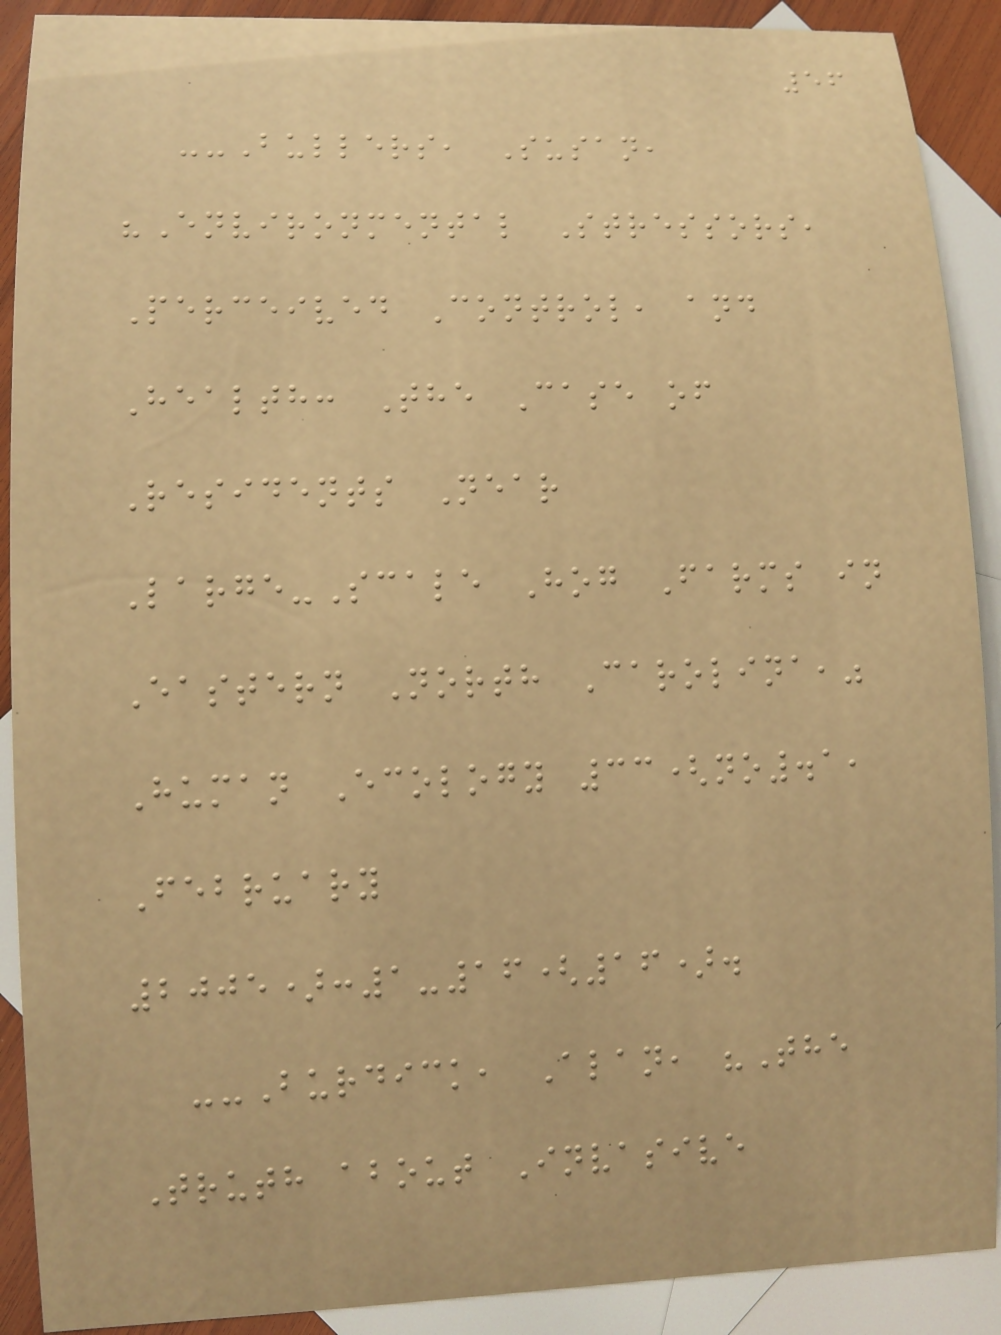56
--Bullers, Susan,
"Environmental Stressors,
Perceived Control, and
Health: The Case of
Residents Near
Large-Scale Hog Farms in
Eastern North Carolina,"
Human Ecology 33(no.1,
February
2005):1-16(16).
--Burdick, Alan, "The
Truth about Invasive
